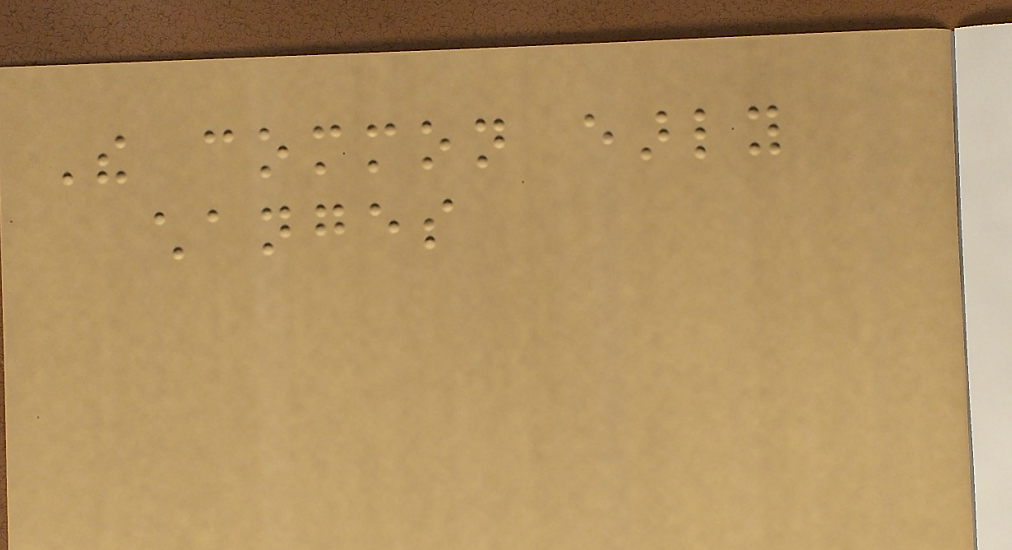The common early
changes
